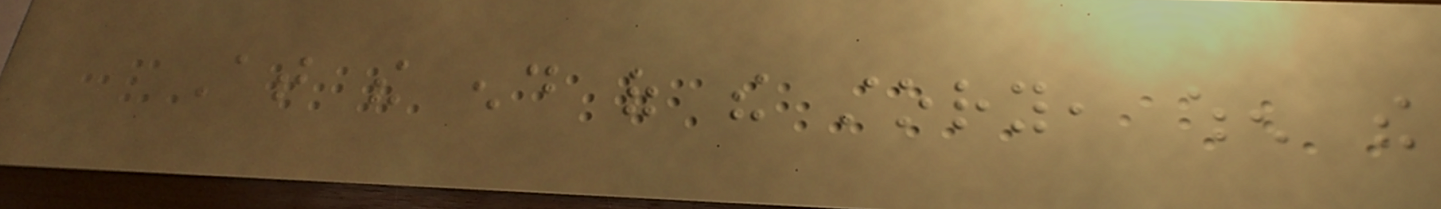At the end of the story, when the
